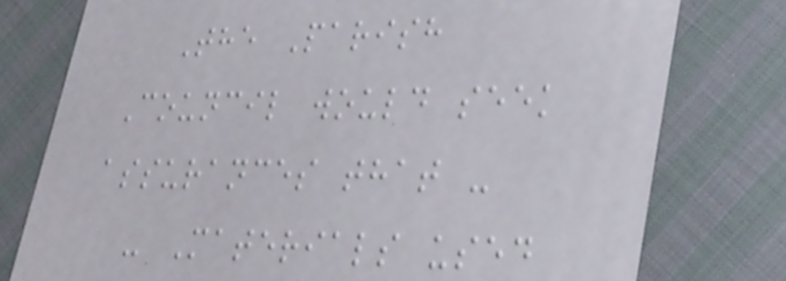The Parish
Council would seek
assurances that -
- Materials used
